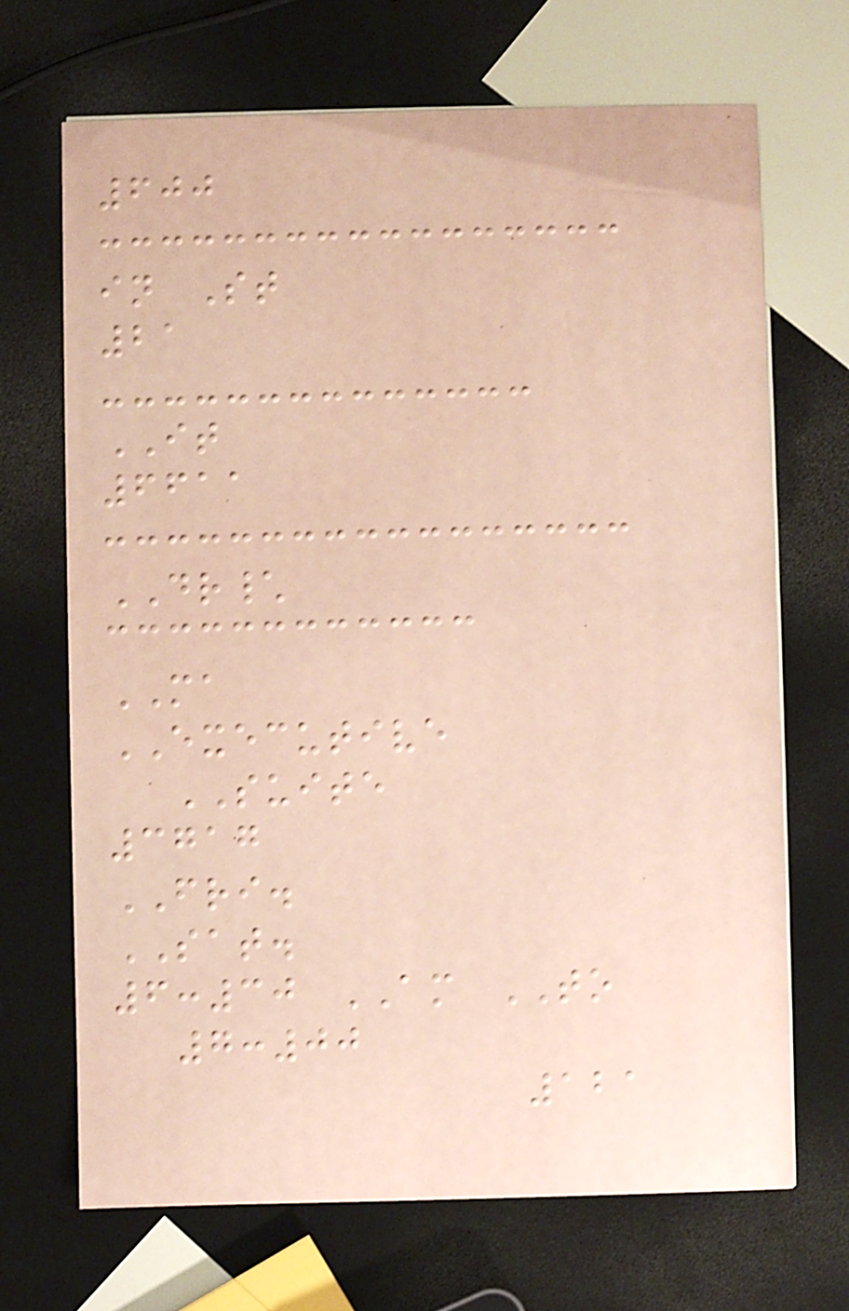600
in St
21
IT
6611
DR\
MA
EXECUTIVE
SUITE
3717
FRI.
SAT.
6:30 AM TO
7:00
121
